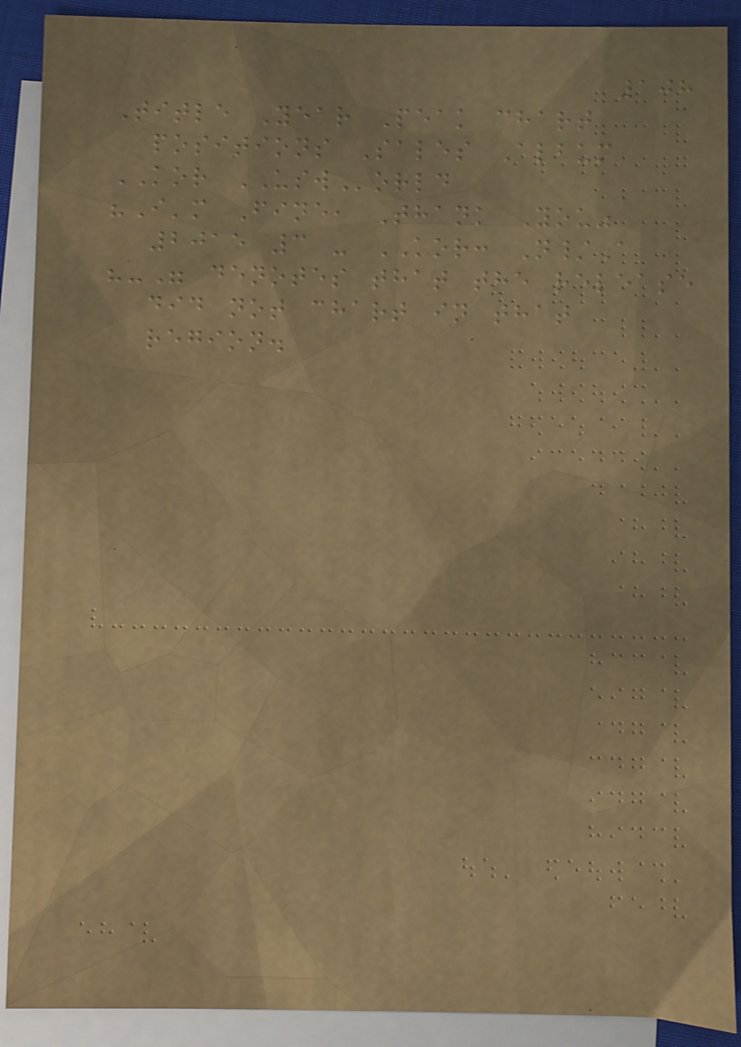108
Title Year Peak chart
positions Sales Album
KOR USWorld
"I'm Fine, Thank You"
2015 3 - KOR: N/A
"-" denotes that the release
did not chart in that
region.
